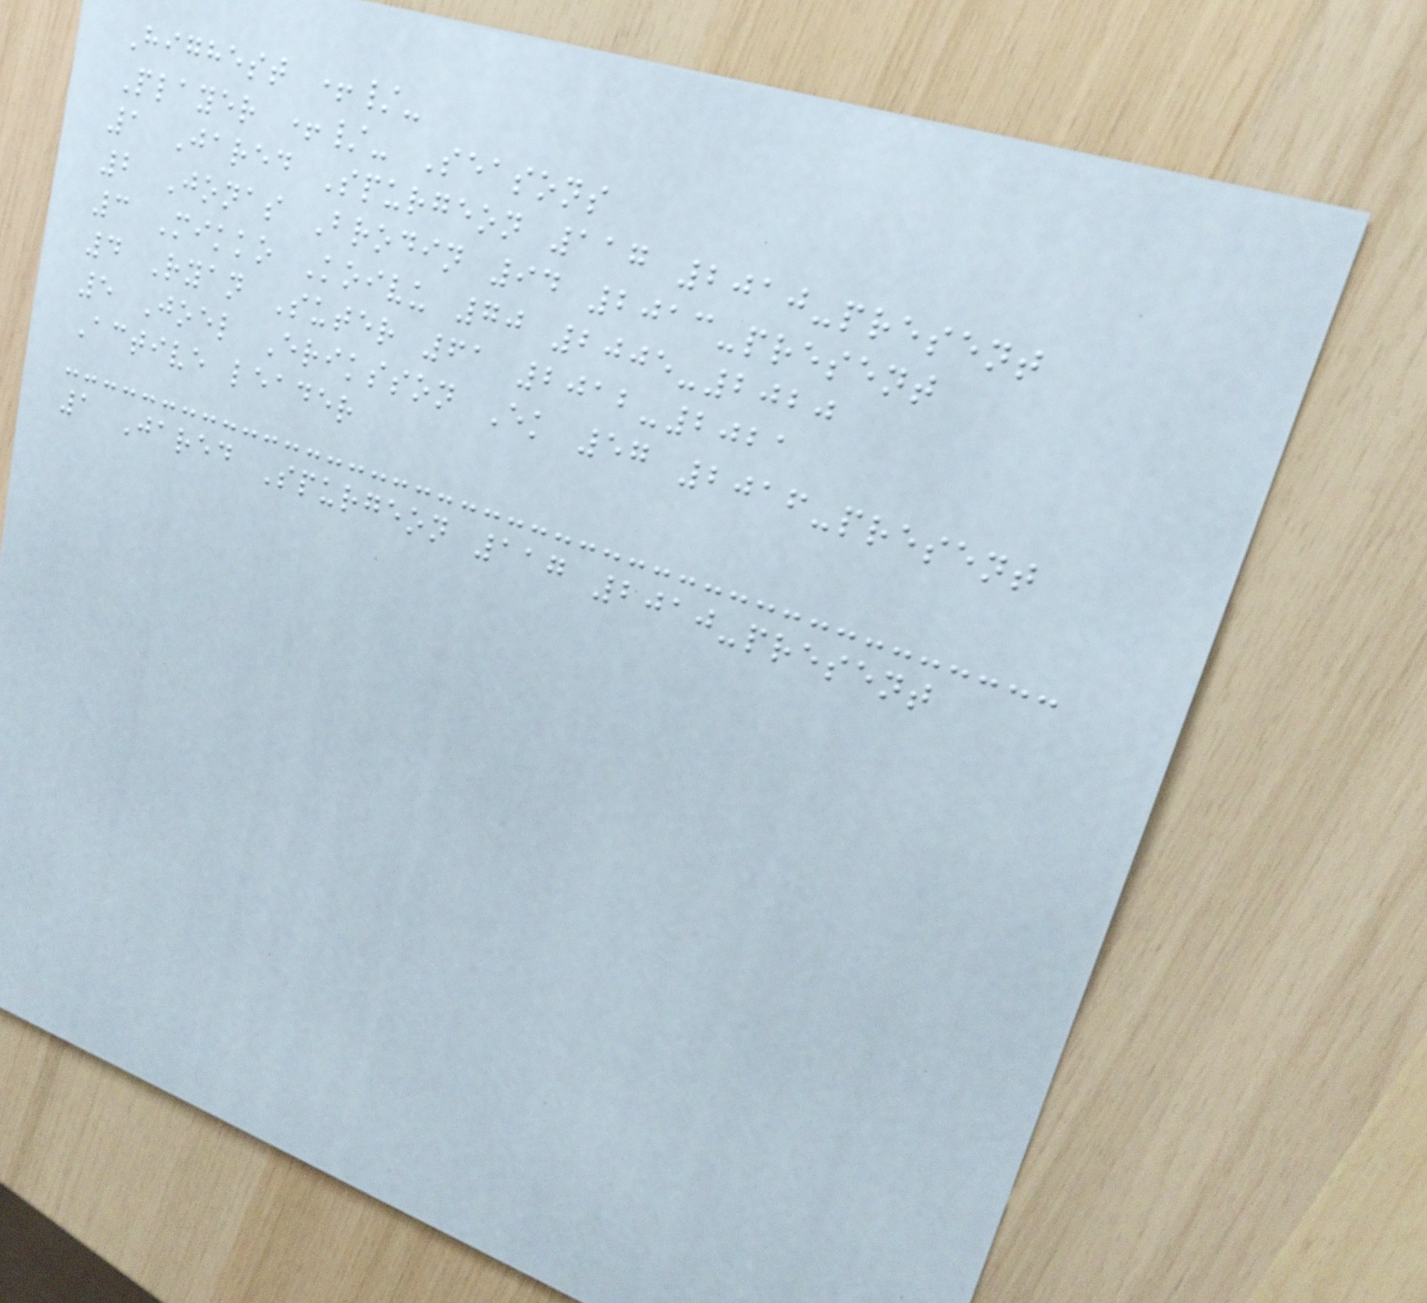Highest +/-
Player +/- Seasons
1 Jared Spurgeon 117 2010-present
2 Jonas Brodin 94 2013-present
3 Mikko Koivu 70 2005-2020
4 Ryan Suter 61 2012-2021
5 Joel Eriksson Ek 57 2016-present
Active leader
1 Jared Spurgeon 117 2010-present
